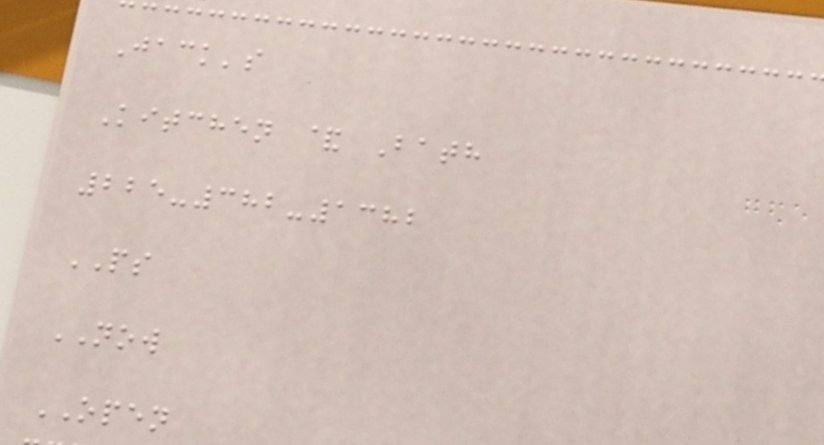Jack's
Kitchen & Bath
225-382-1382
PS
NOW
OPEN
